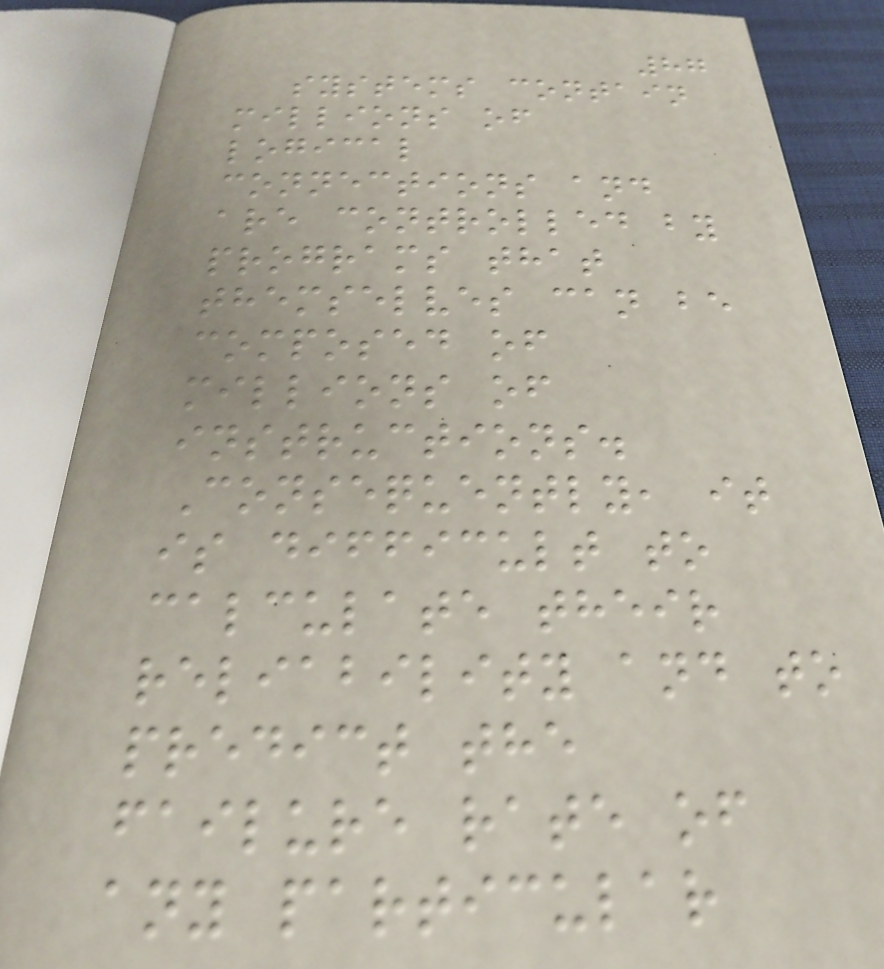87
systems contain
millions of
logical
connections and
are controlled by
programs that
themselves can be
composed of
millions of
instructions.
Consequently, it
is difficult to
calculate their
reliability and to
predict the
failure rate of
any particular
